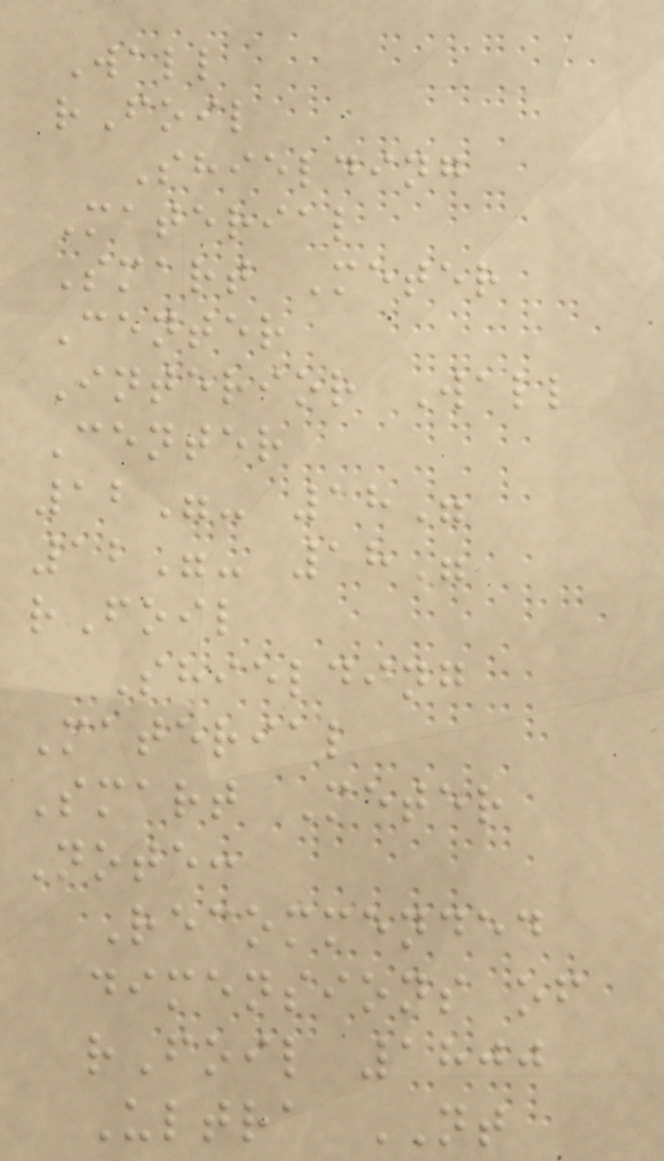Wall
rFoil
Shielding
Material
Smart Meter
Center
Interior Wall
Center
12"- 18"
12"- 18"
rFoil
Shielding
Material
Smart Meter
Note:
Recommended
dimensions of
rFoil 1800
Ultra NT
